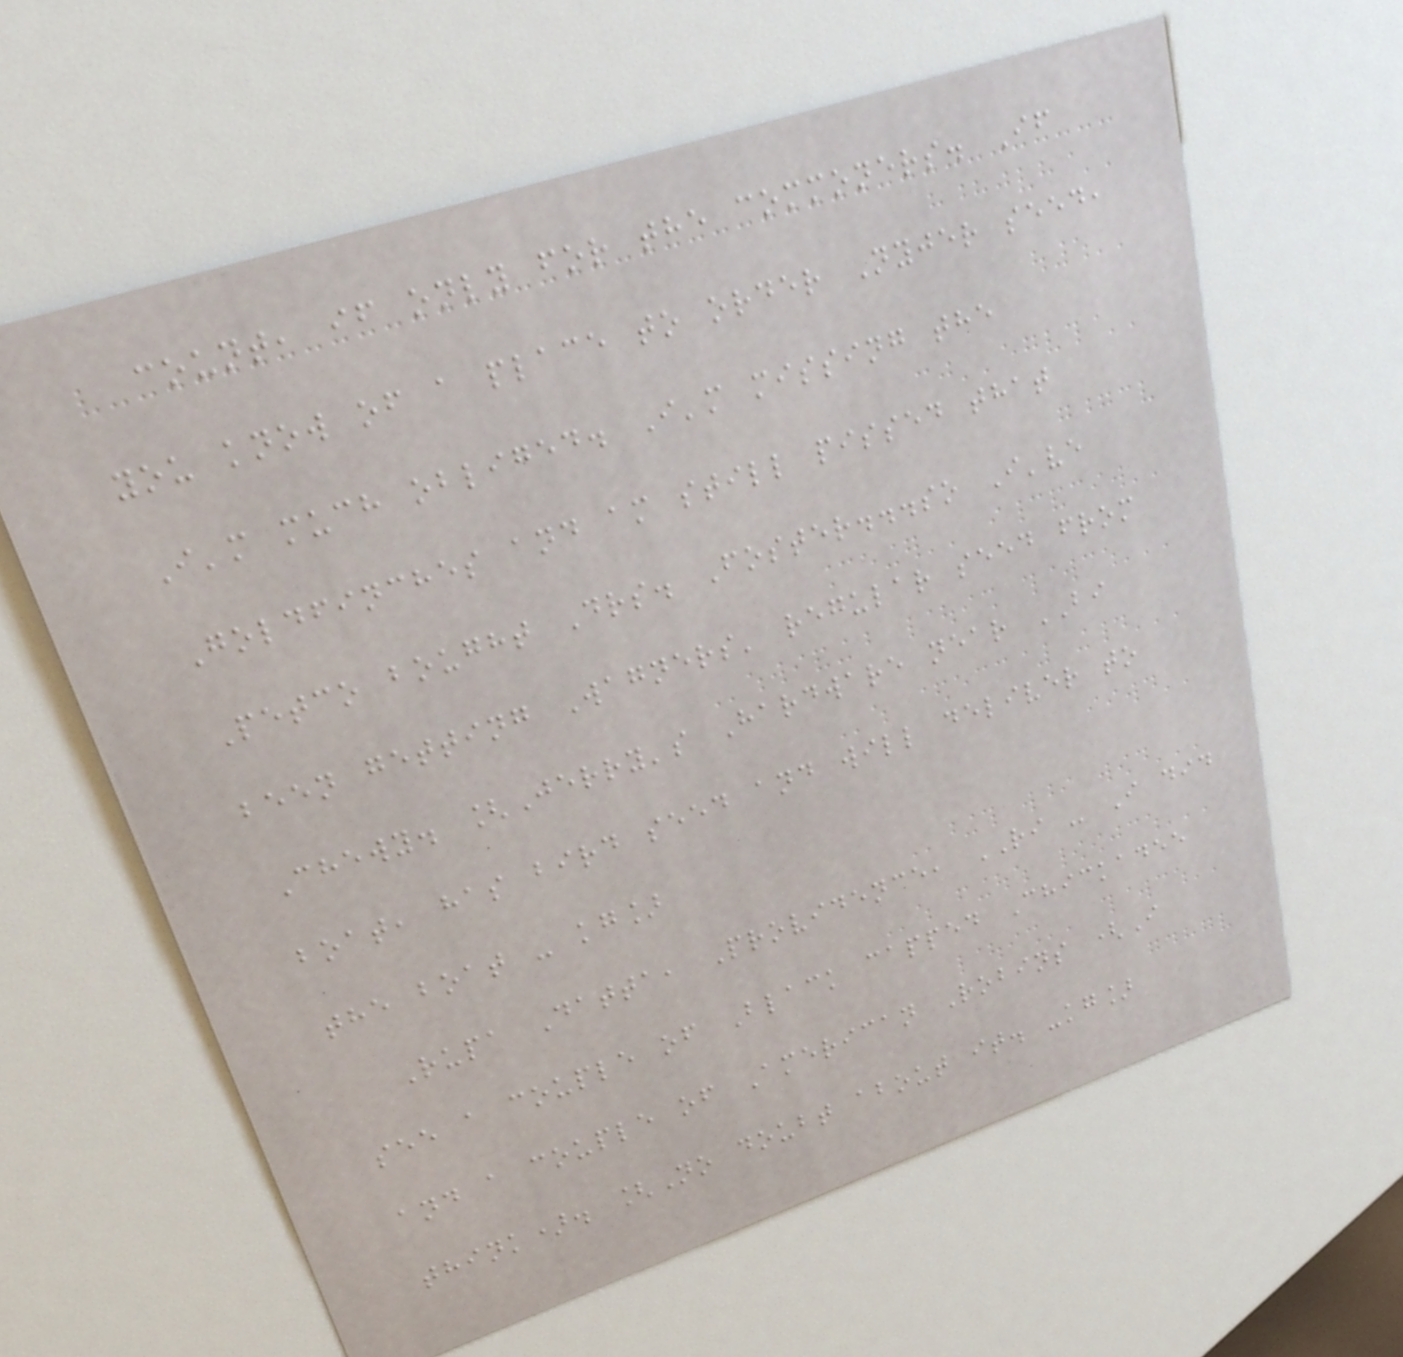count, if only for the commoners. If
you know of a place to order Nyjer seed,
I'm much obliged. I'm missing the
Goldfinches and am still pissed that
Petco bought Drs. Foster...so I've
been getting Wagners' regular seed from
Chewy. [Jerry's Hardware near BI
boat, has bird seed and will deliver to
the boat - kg]
Rupa Datta, Providence, RI - I did
see a couple of Black capped Chickadee
and a couple of American Robins (I
think). [No doubt about it. -kg]
